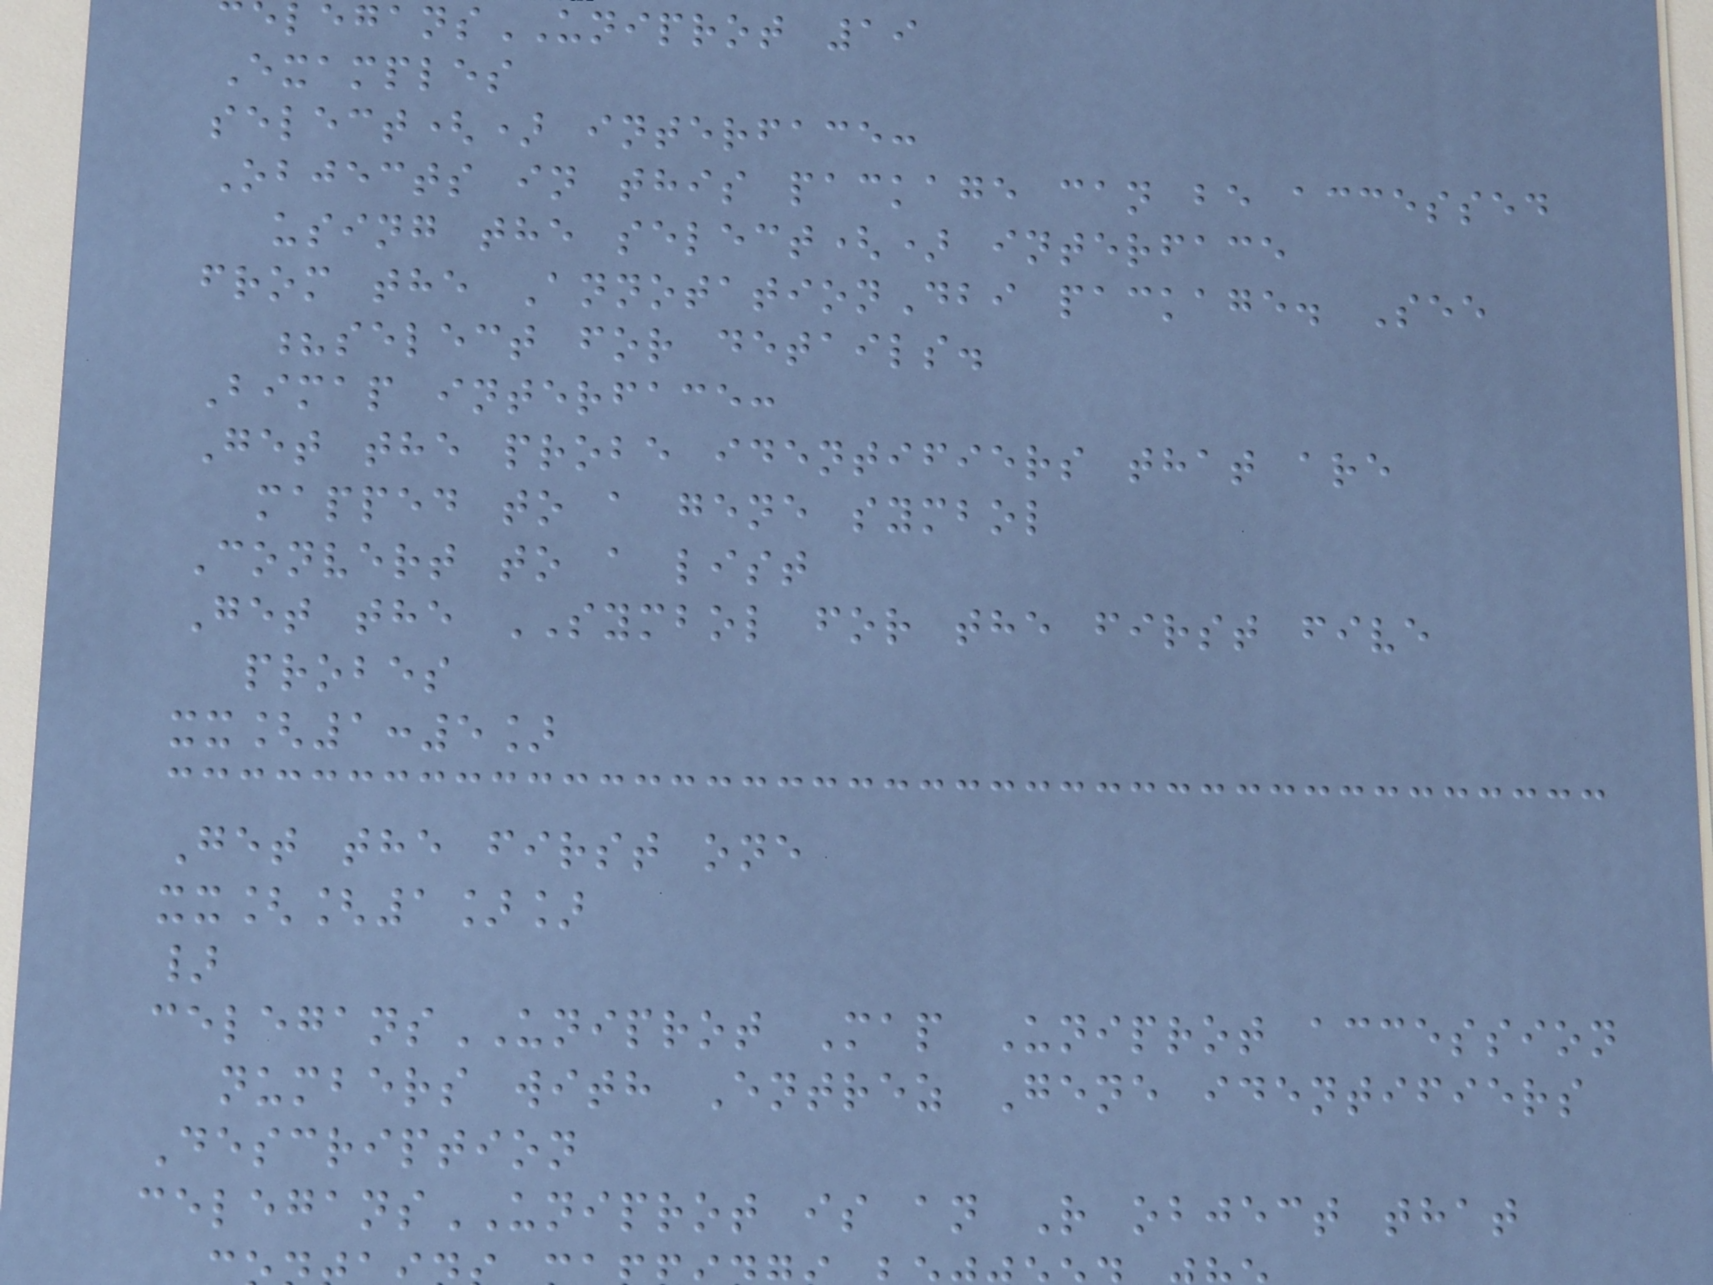elegansUNIPROT 19
Examples
select() interface:
Objects in this package can be accessed
using the select() interface
from the AnnotationDbi package. See
?select for details.
Bimap interface:
Get the probe identifiers that are
mapped to a gene symbol
Convert to a list
Get the SYMBOL for the first five
probes
xx[1:5]
Get the first one
xx[[1]]
}
celegansUNIPROT Map Uniprot accession
numbers with Entrez Gene identifiers
Description
celegansUNIPROT is an R object that
